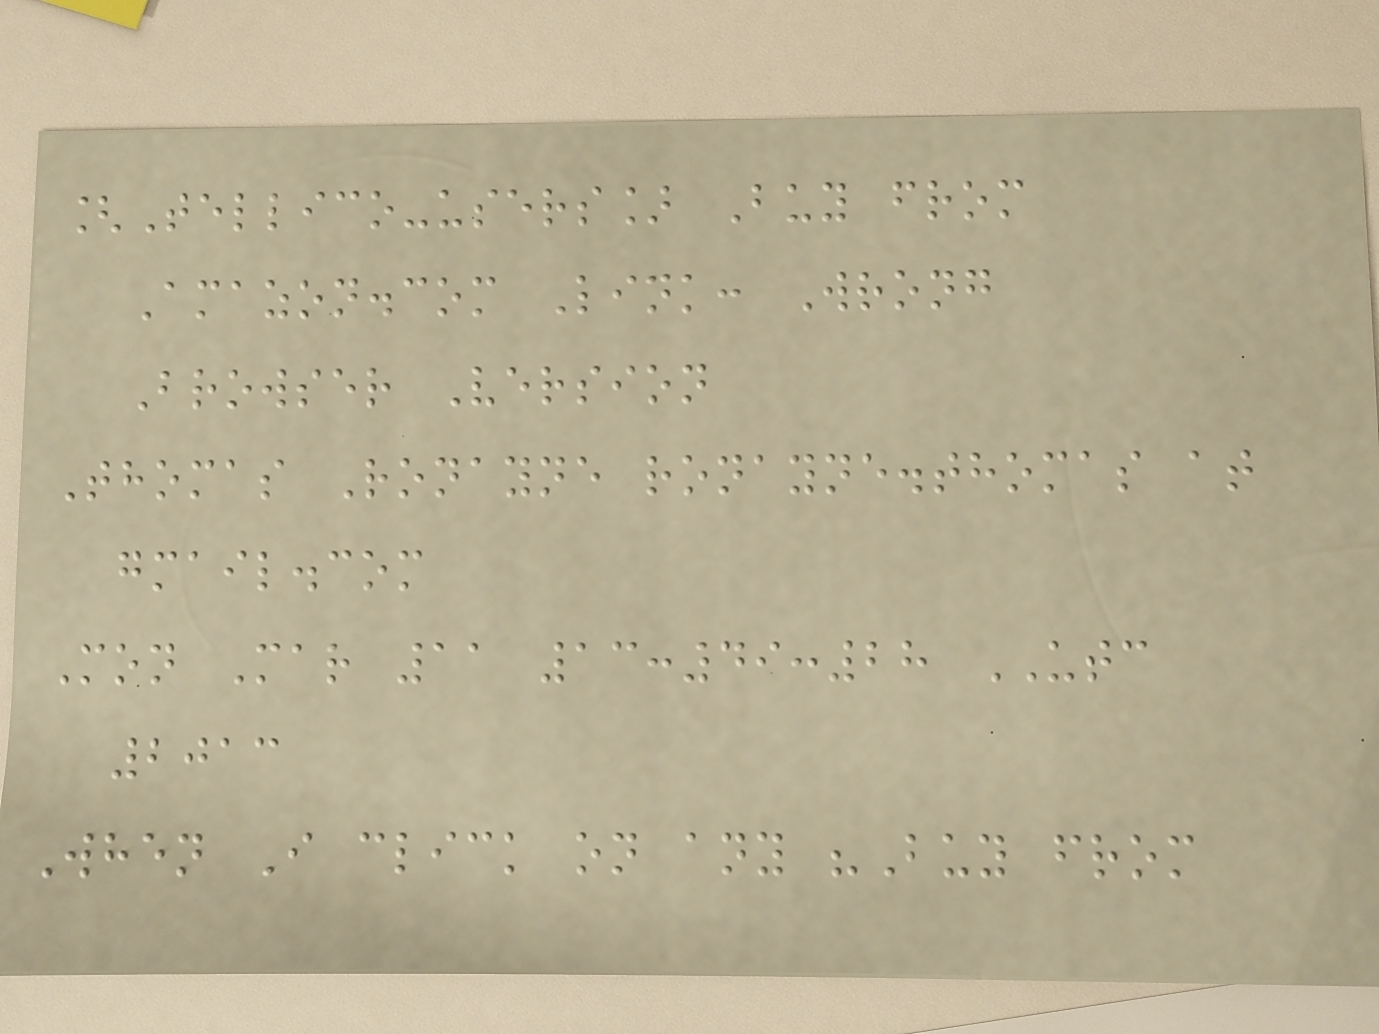[Tellico-users] Buy from
Amazon.com Link: Wrong
Browser Version
Thomas Ronayne ronayne.thomas at
gmail.com
Mon Mar 11 13:49:28 UTC
2013
When I click on any "Buy from
